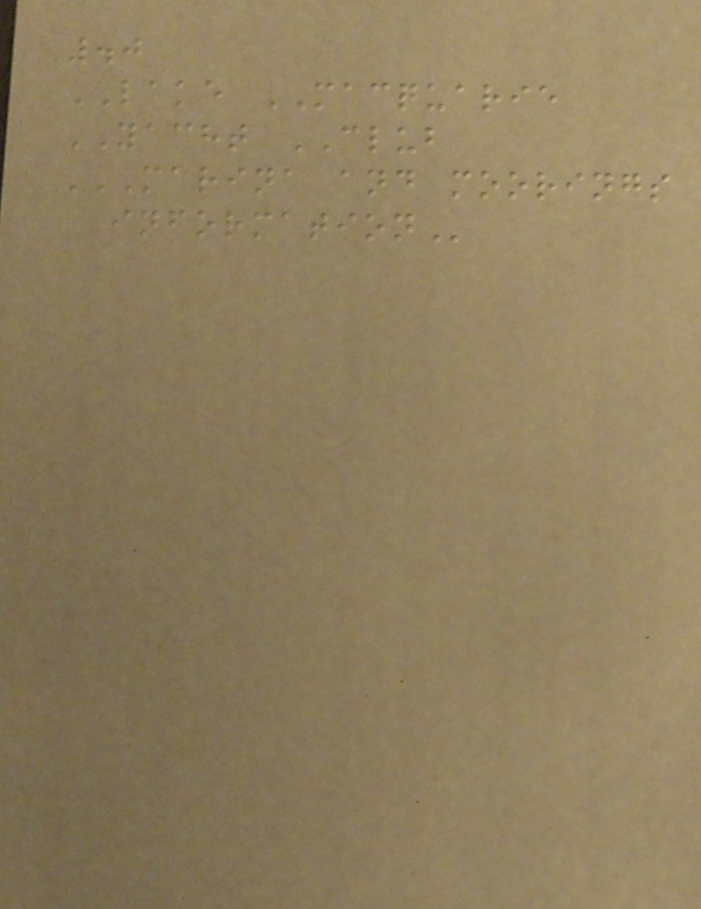.0
LAKE MACQUARIE
YACHT CLUB
MARINA AND MOORINGS
INFORMATION
